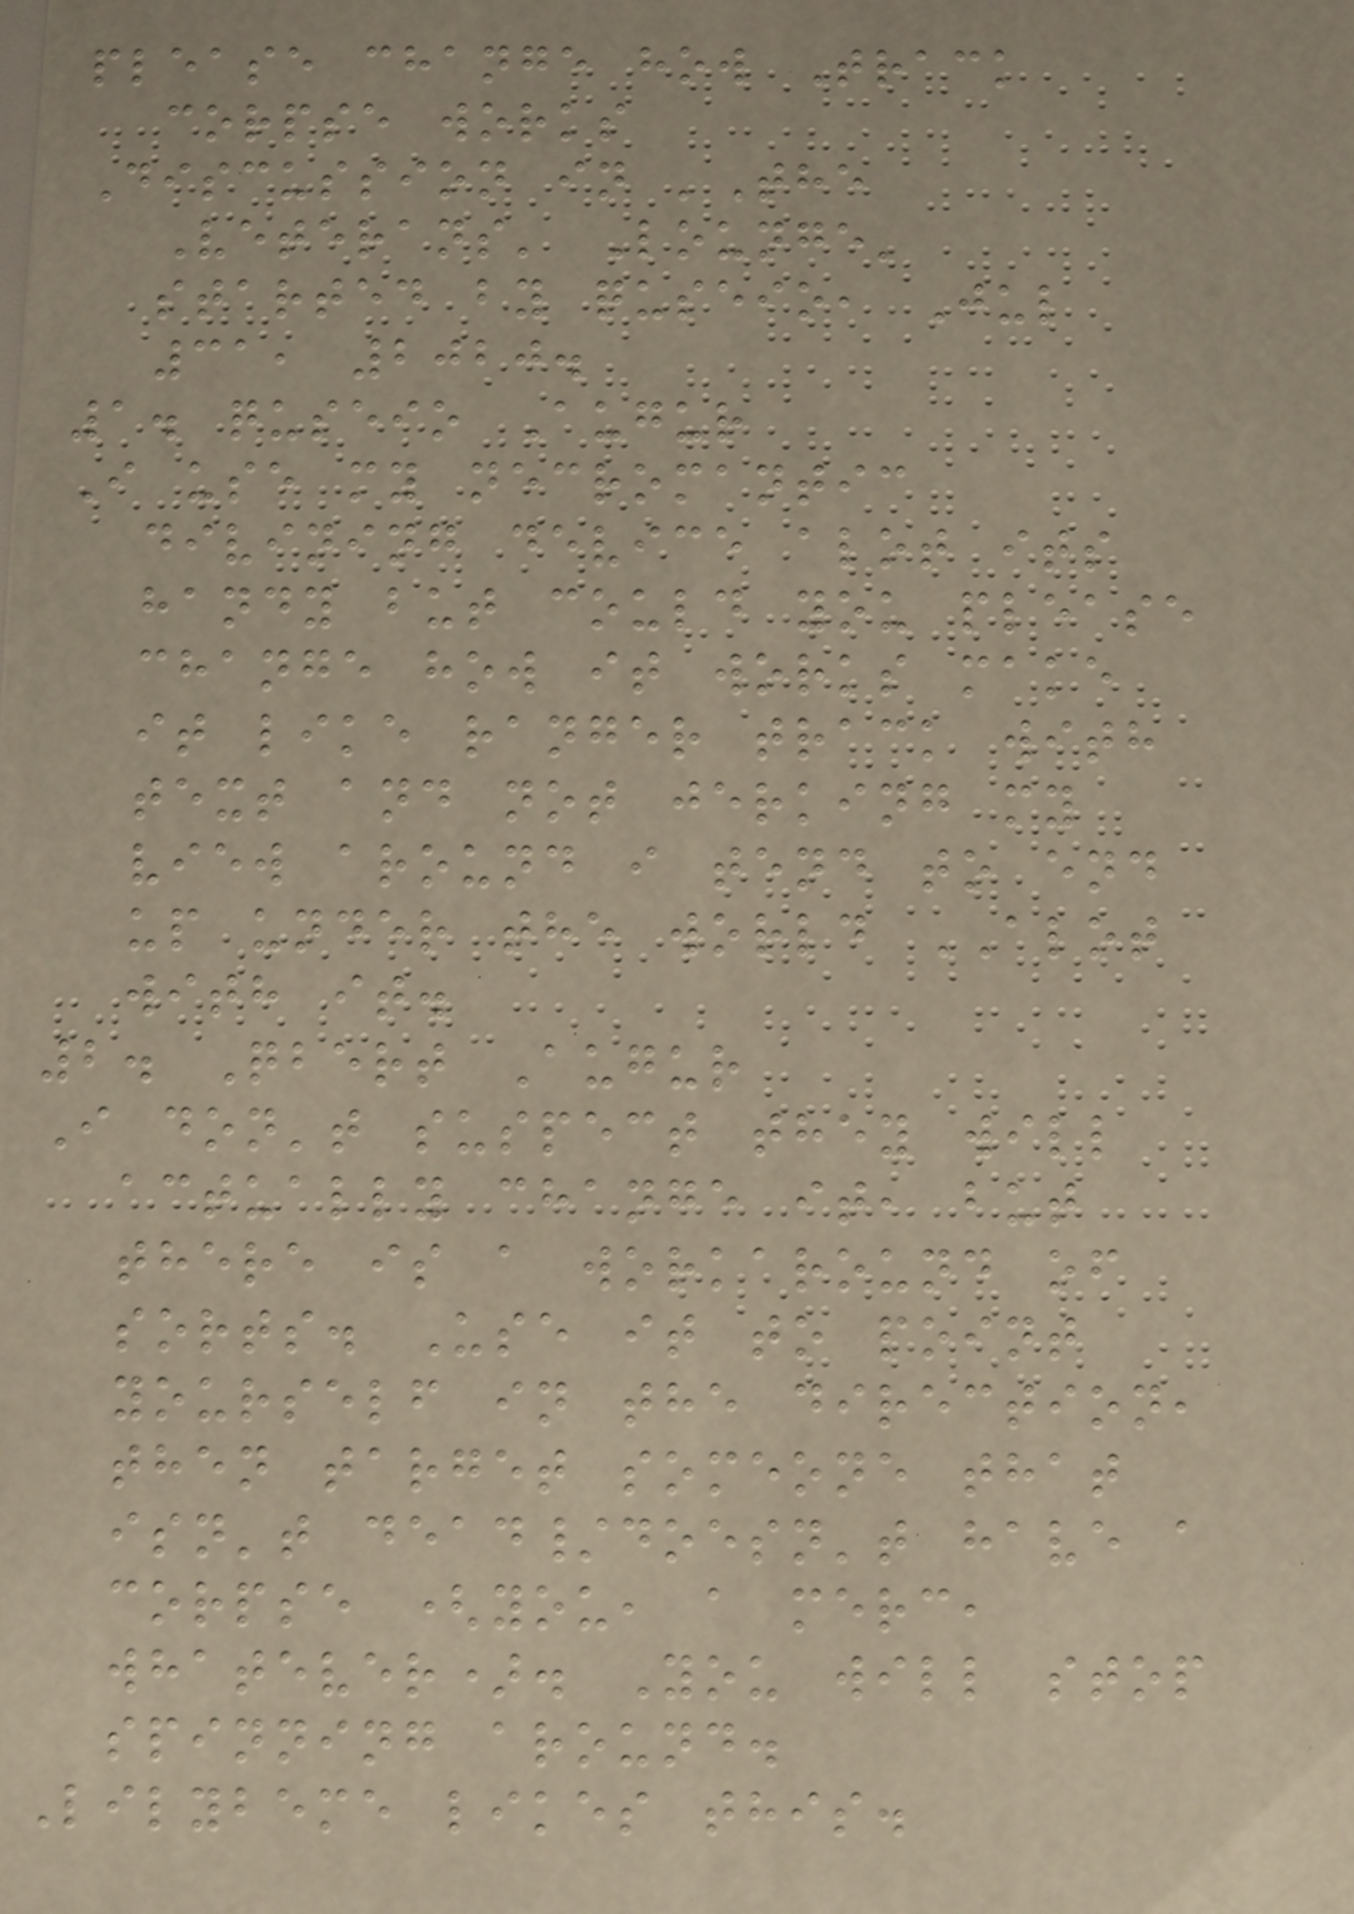please change how Track
corpse works
Discussion in 'The
Veterans' Lounge'
started by quseio, Jul
31, 2020.
1. quseio Augur
I use my necromantic
divining device alot its
handy but could you please
change how it works make
it like ranger track with
text and not jerking my
view around i tend to end
up under the world ALOT
with it.
2. Qbert Augur
I don't suspect they will
actually change it, but
there is a workaround of
sorts. Use it to point
yourself in the direction,
then target someone that
isn't dead/doesn't have a
corpse (you, a merc,
whatever). You will stop
spinning around.
Lilybeme likes this.
